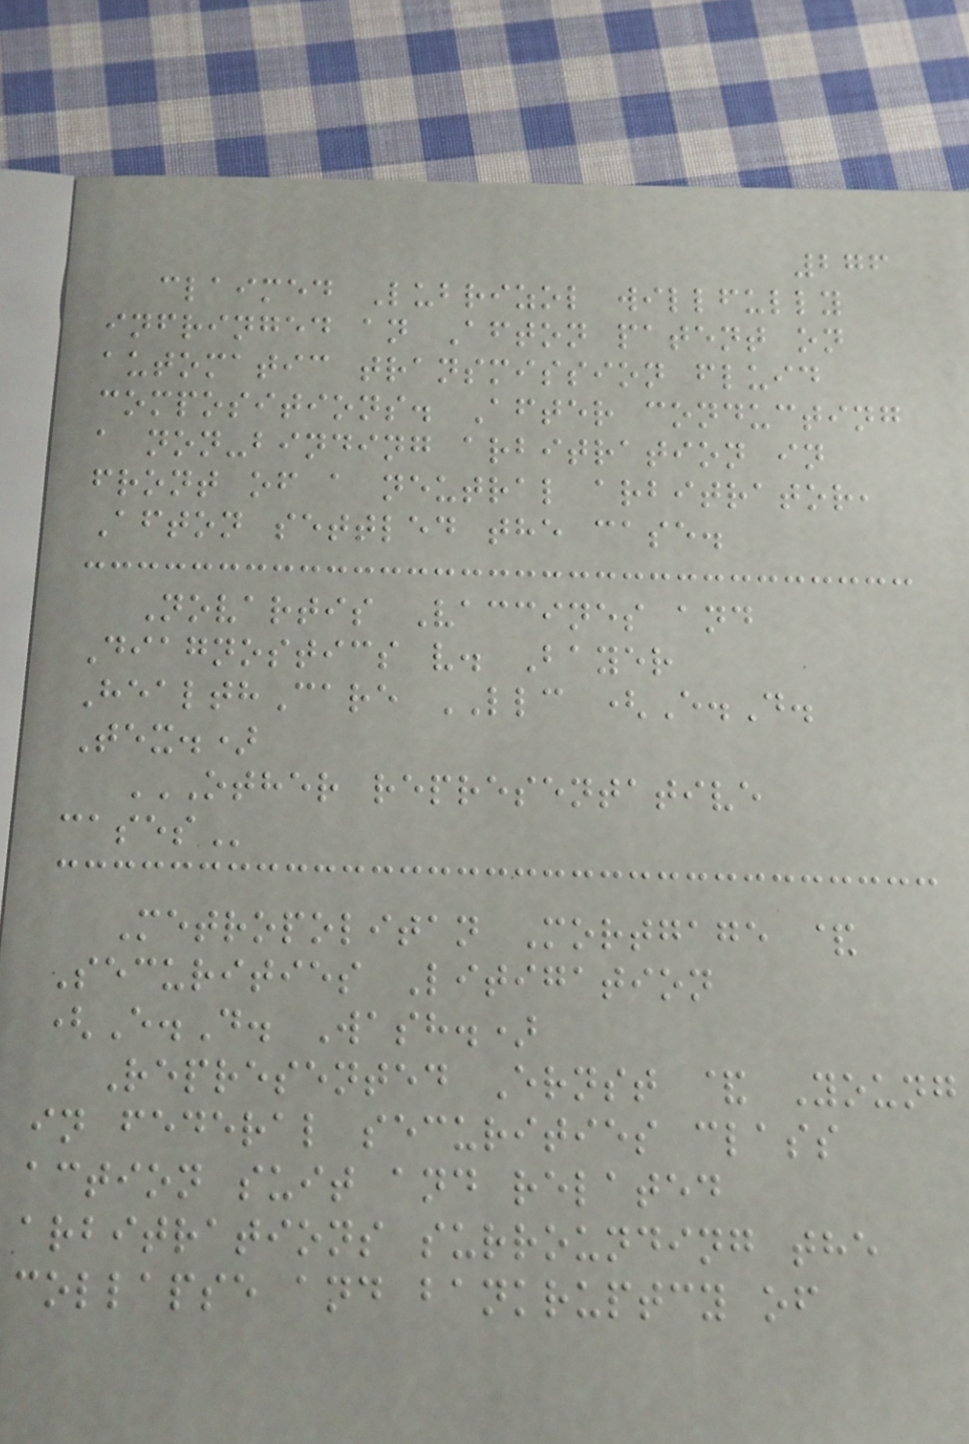276
claimed Lubrizol willfully
infringed an Afton patent on
automatic transmission fluid
compositions. After conducting
a non-binding arbitration in
front of a neutral arbitrator,
Afton settled the case.
Novartis Vaccines and
Diagnostics v. Bayer
HealthCare LLC (E.D.
Tex.)
OTHER REPRESENTATIVE
CASES
Metropolitan Mortgage &
Securities Litigation
(E.D. Wash.)
Represented Ernst & Young
in federal securities class
action suit and related
arbitrations surrounding the
collapse and bankruptcy of
